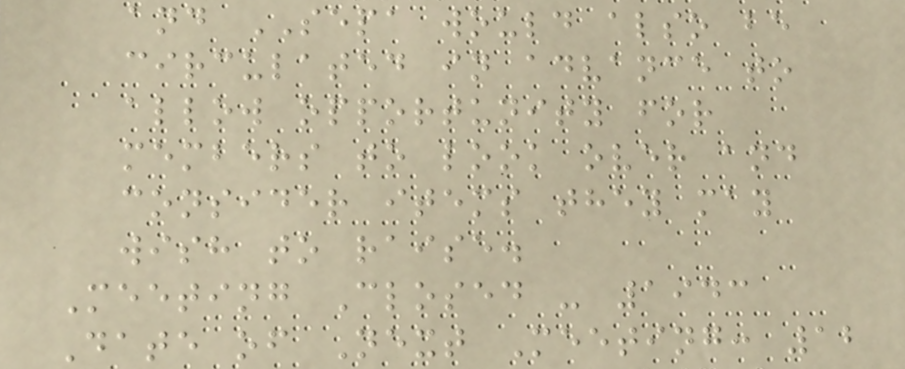and SEPA would also be
circulated in advance to
allow opportunity for
members to look over and
consider items they may
wish to raise.
Meeting Closed - 1943
Date of Next Meeting: 12
